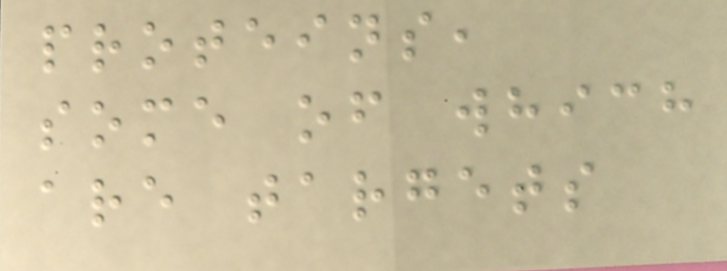proteins,
some of which
are targets
